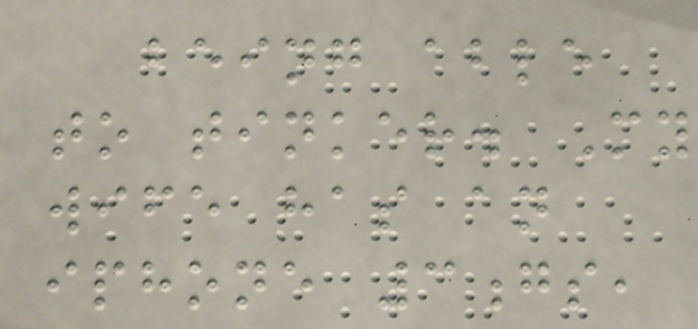being able
to tinker. My
wife has an
iphone 3gs,
